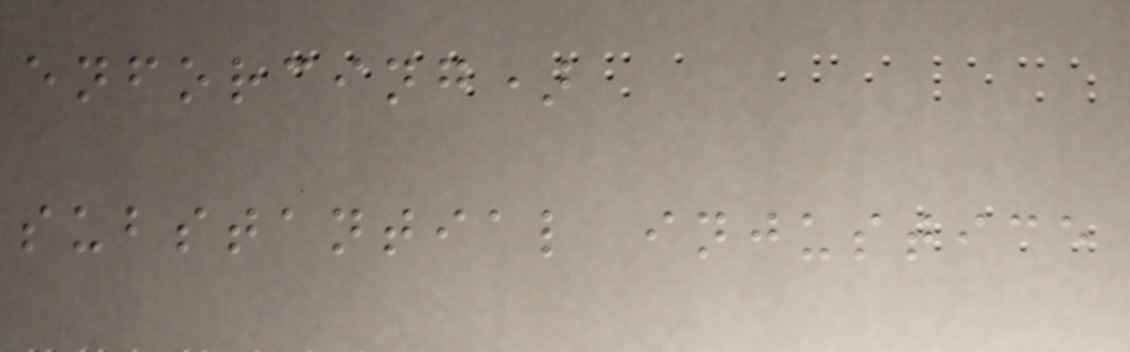enforcing)
substantial injustice
